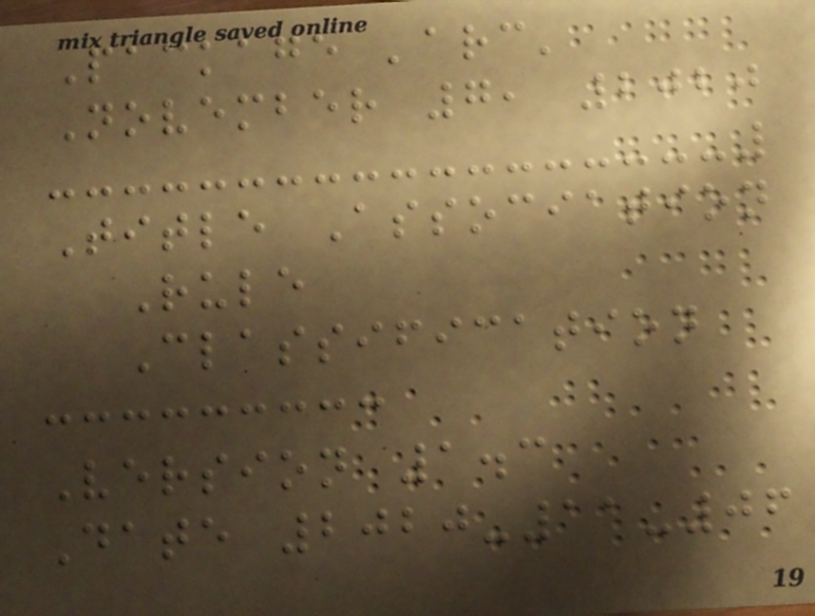Package 'arc'
November 7, 2020
Title Association
Rule
Classification
Version 1.3
Date 2020-11-06
